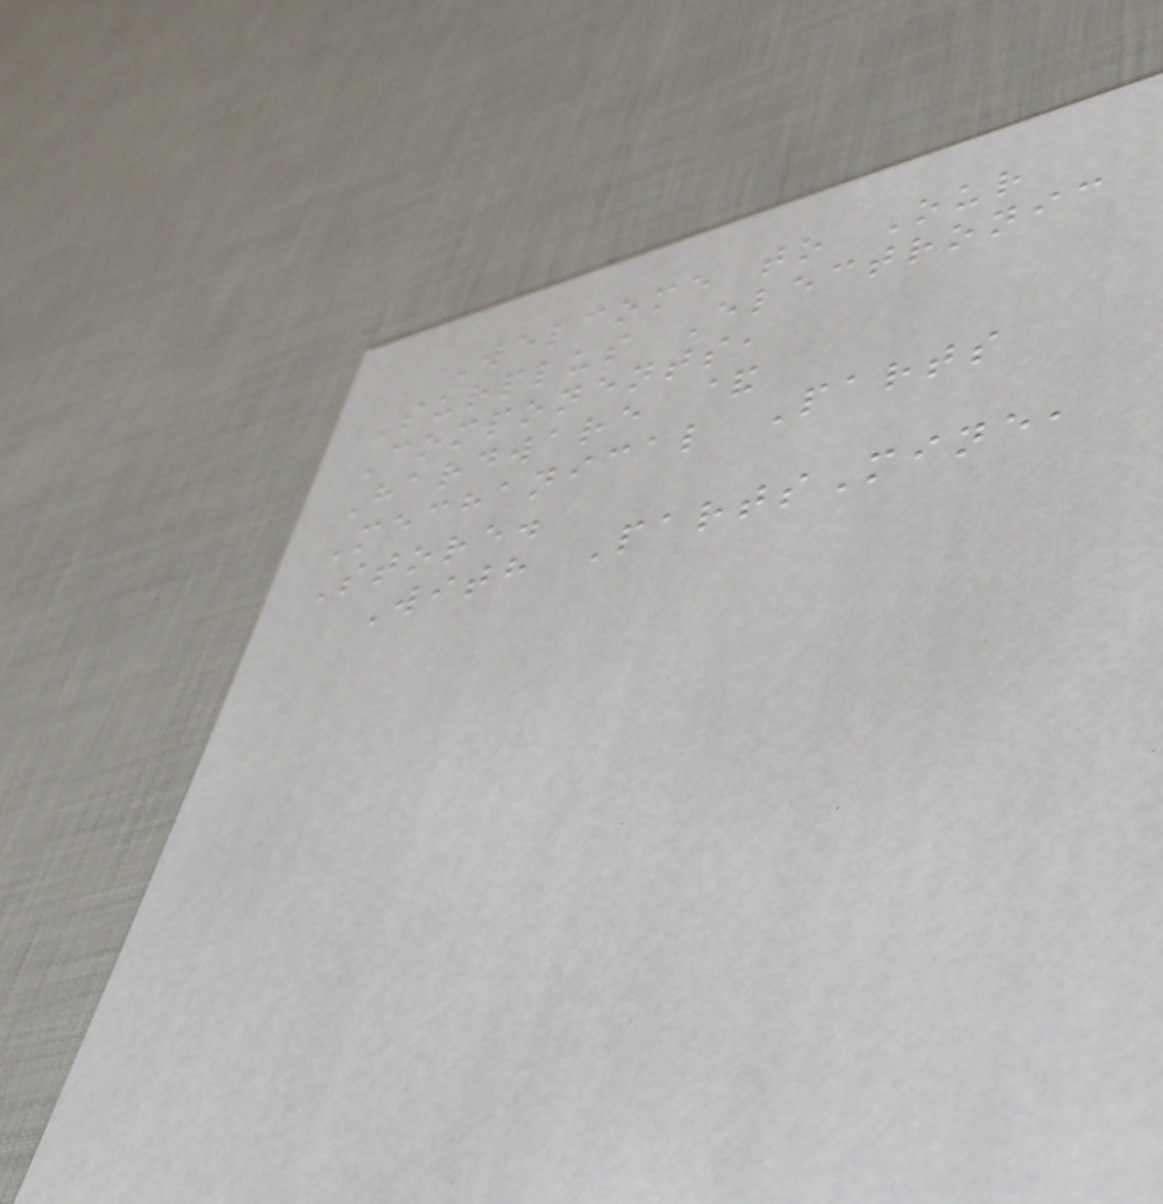Welcome to Our
Surplus Electronic
Components,
Hardware &
Mechanical Parts
Store.
With PartsMine,
